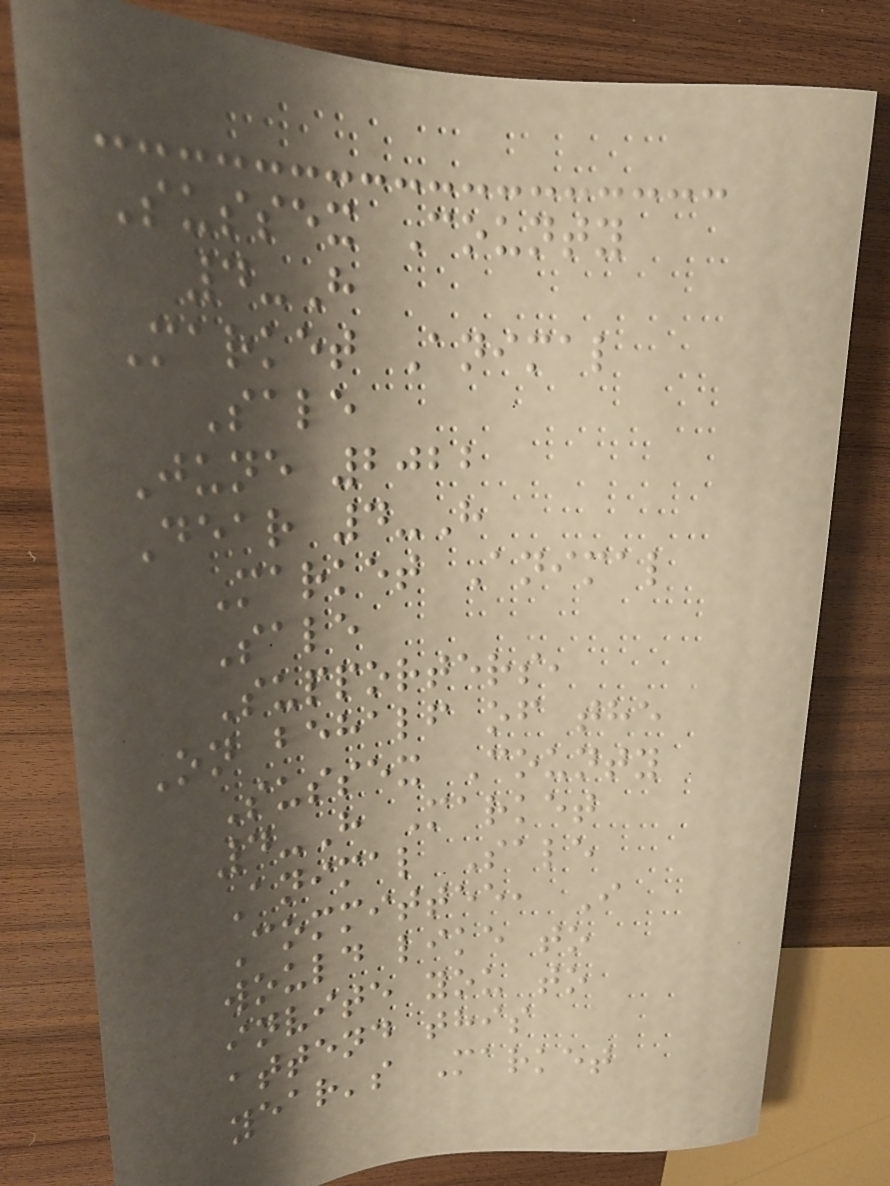Sussex County
4-H
Market Animal
Sale
June 2022
Dear 4-H
Market Animal
Sale
Supporters,
On behalf of the
Sussex County
4-H Market
Animal Sale
Committee, I
would like to
invite you to
attend this
year's Market
